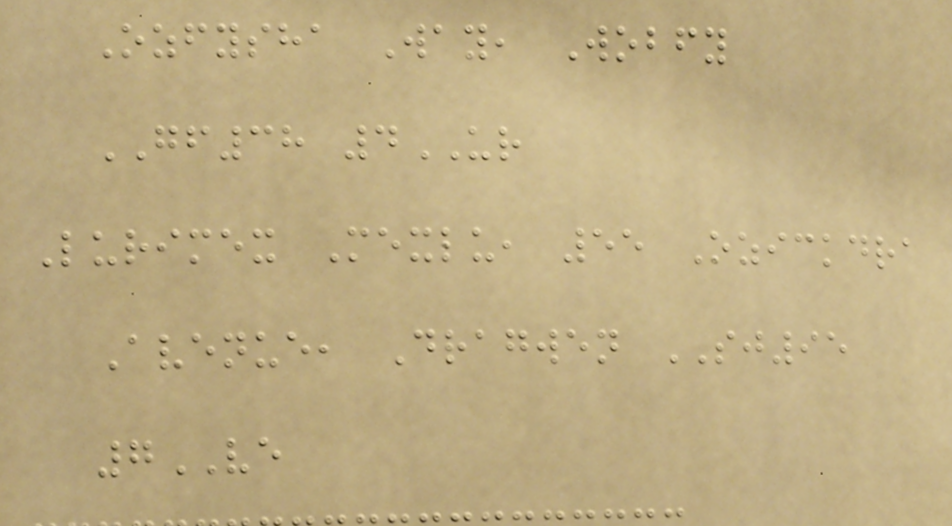Ozfysha Way, Wobfy
GF38 4UR
Lurimex Mexlu, 55 Ozickdra
Avenue, Dragwen SJ95
7VE
